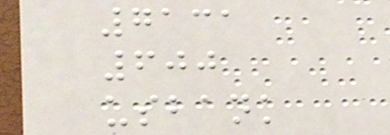7131
600
usbank
